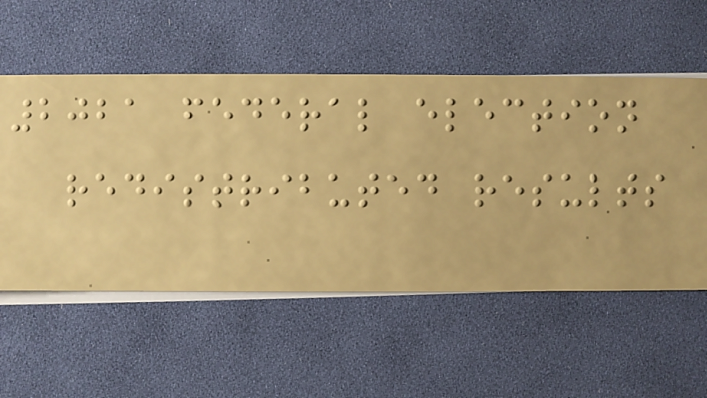2021 federal election
redistributed results
